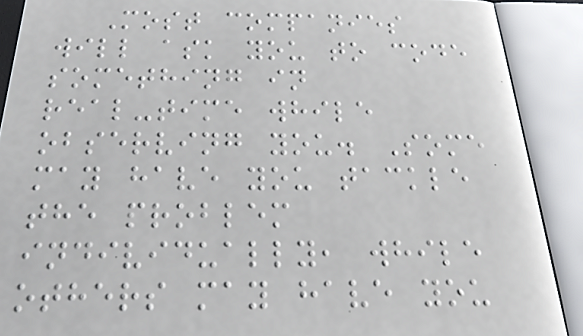Most companies
will ask you to code
something in
real-time while
observing you. Some
may have you tackle
the problem
individually, while
others may have you
